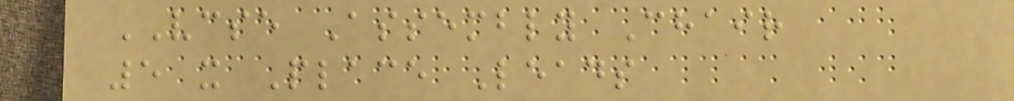VCSE Assembly Chair
5 x Place Leads
